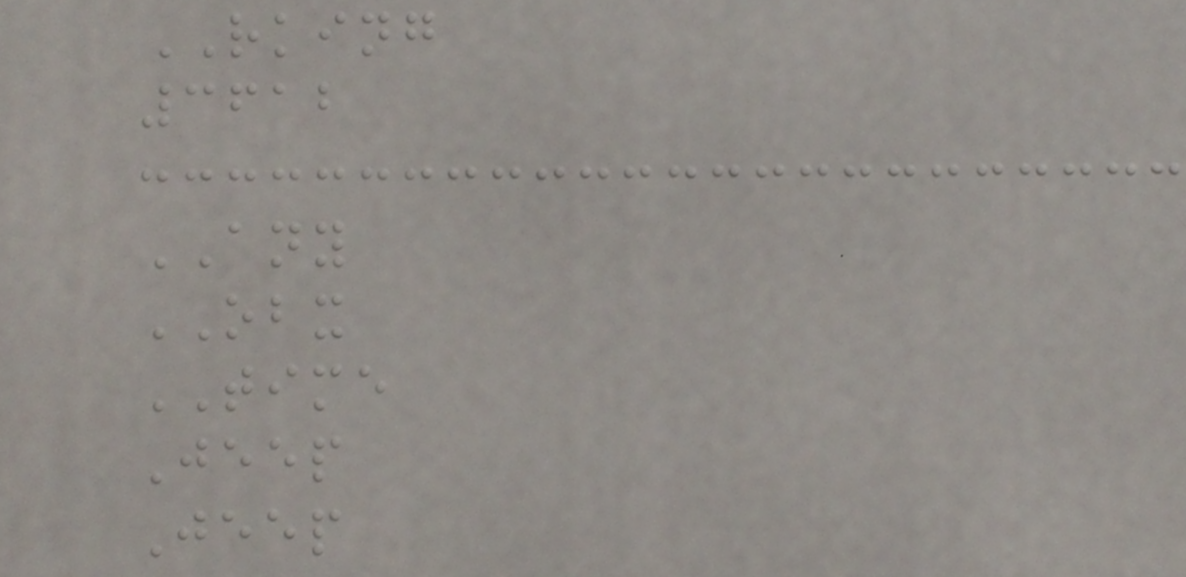RKING
3612
ANY
OBX
TIME
Jeep
Jeep
